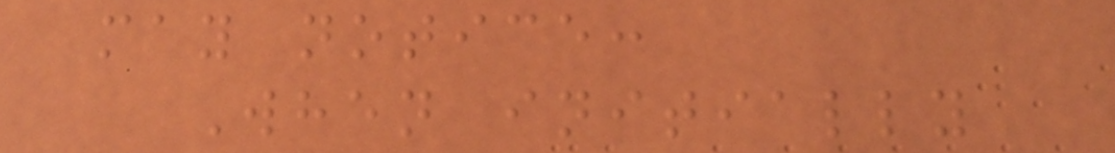may notice:
When initially
